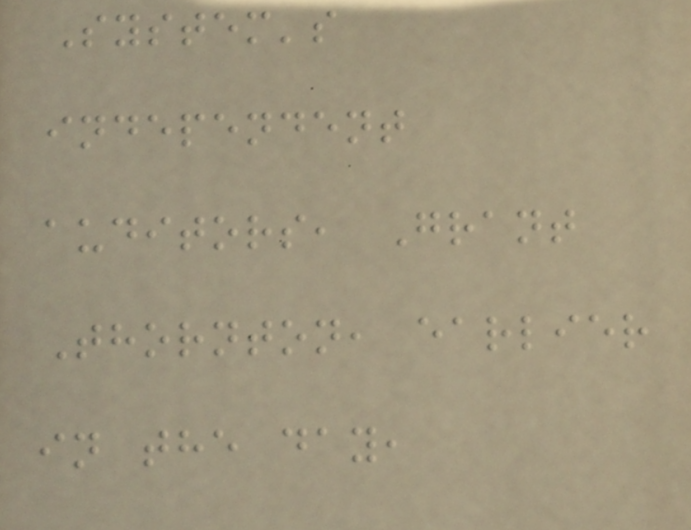System's
independent
auditors, Grant
Thornton, earlier
in the day,
